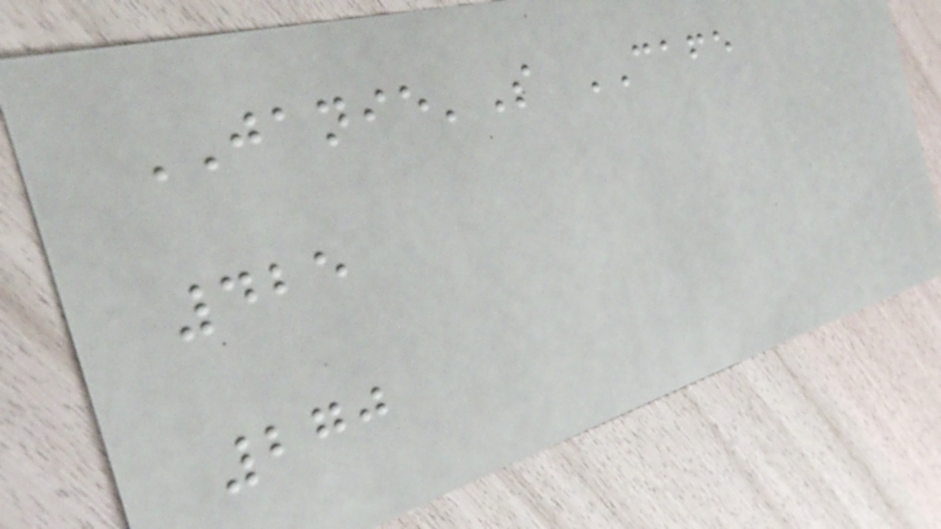JANIE'S CAFE
425
270
